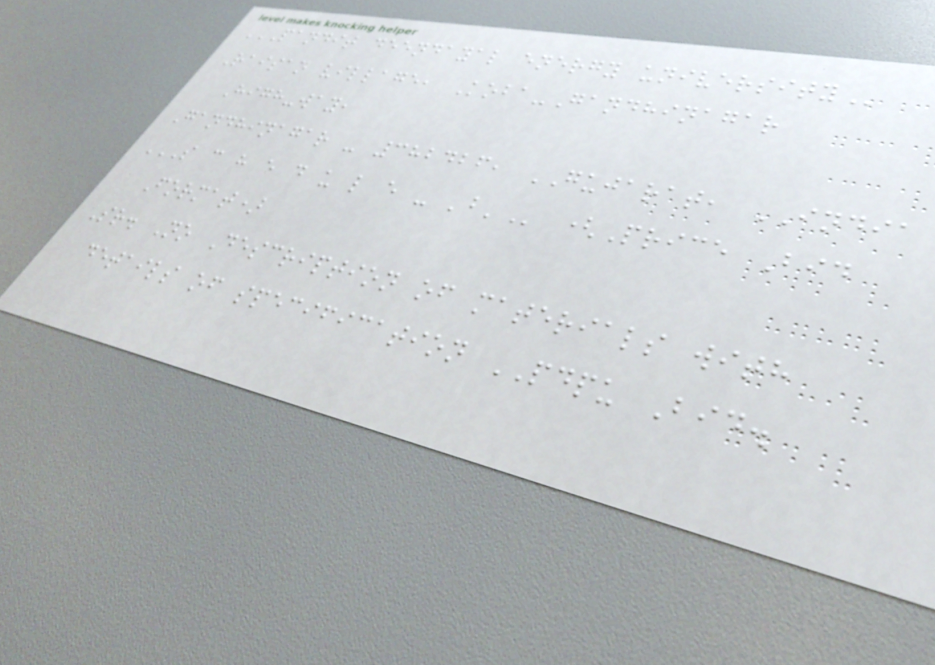PANDIT DEENDAYAL ENERGY UNIVERSITY
Raisan village, Koba-Gandhinagar
High-way,
Gandhinagar - 382426, GUJARAT, INDIA
S C H E D U L E - 'B' (Price Bid
Format)
Sr. No Description of materials with
details of specification PDPU Bid.
